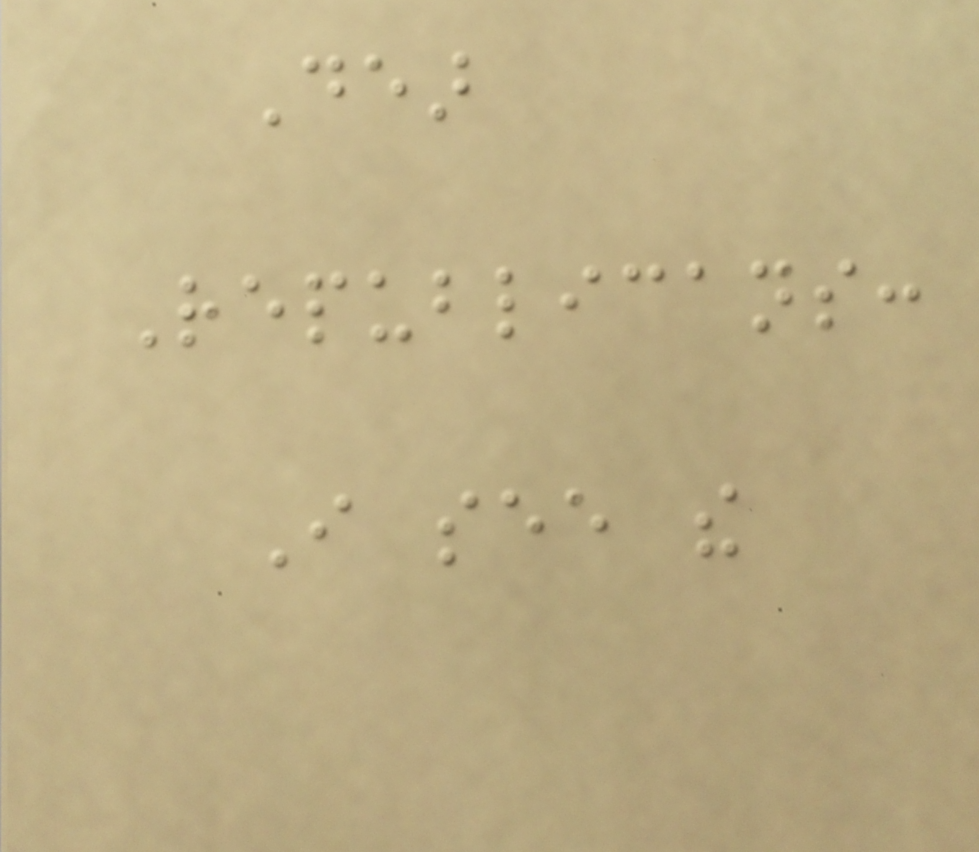Dear
Republicans:
I see the
